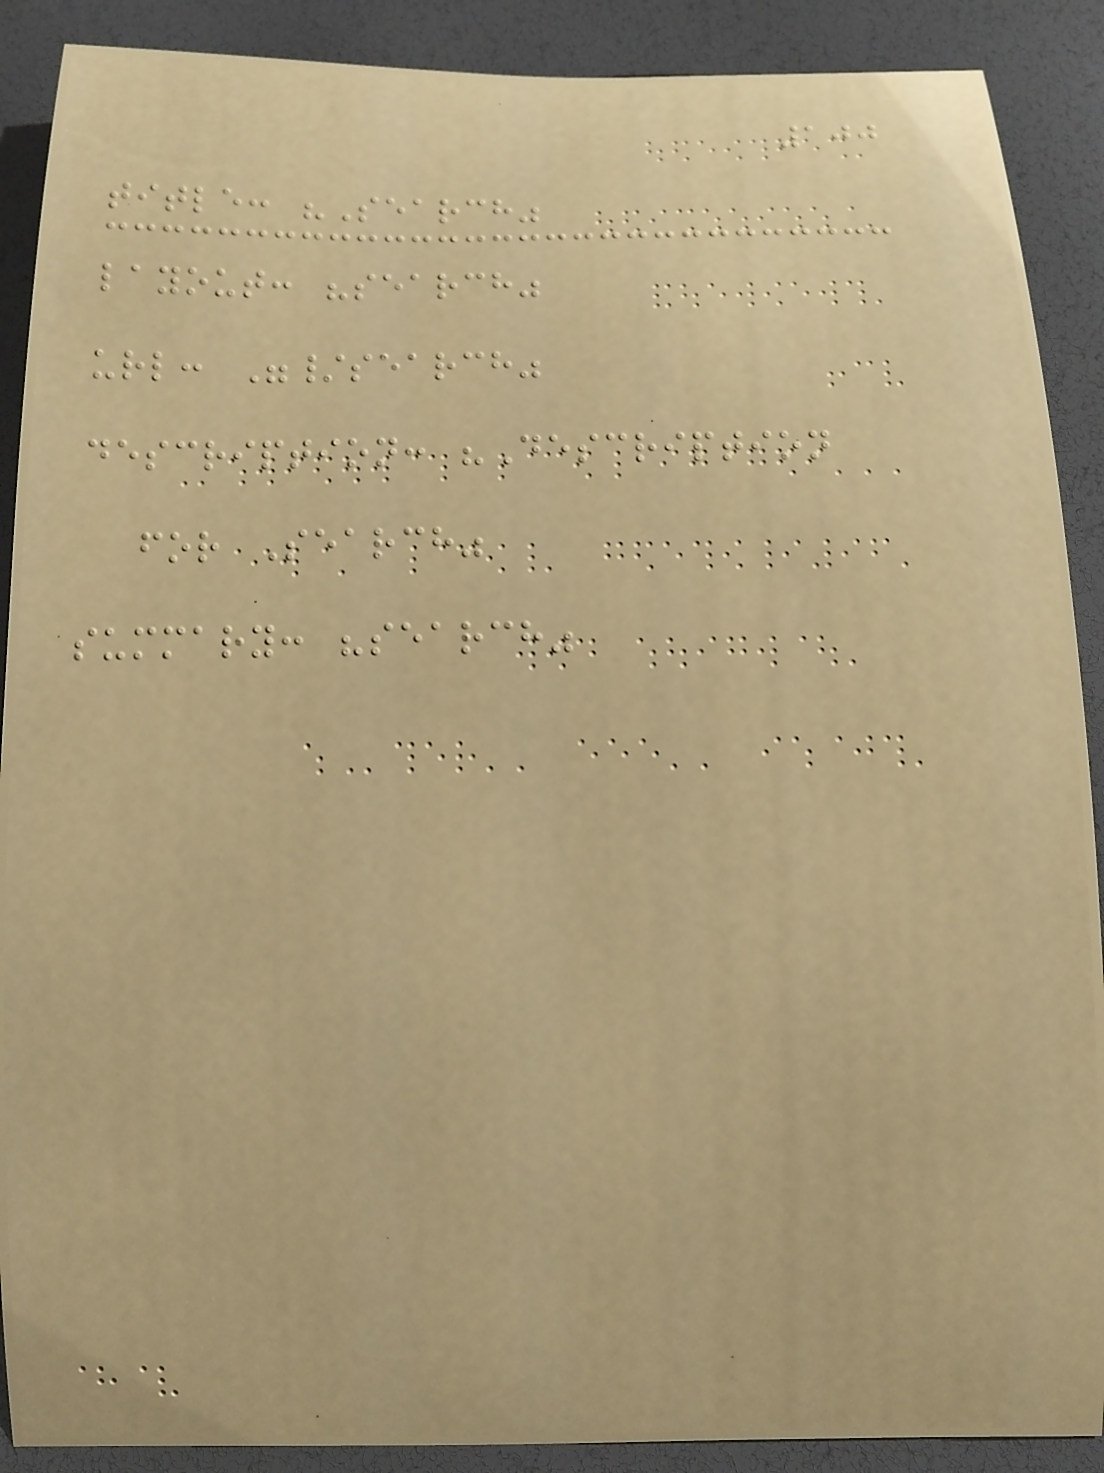100
title: "Search"
layout: "search"
url: "/search"
description: "Description
for Search"
summary: "search"
